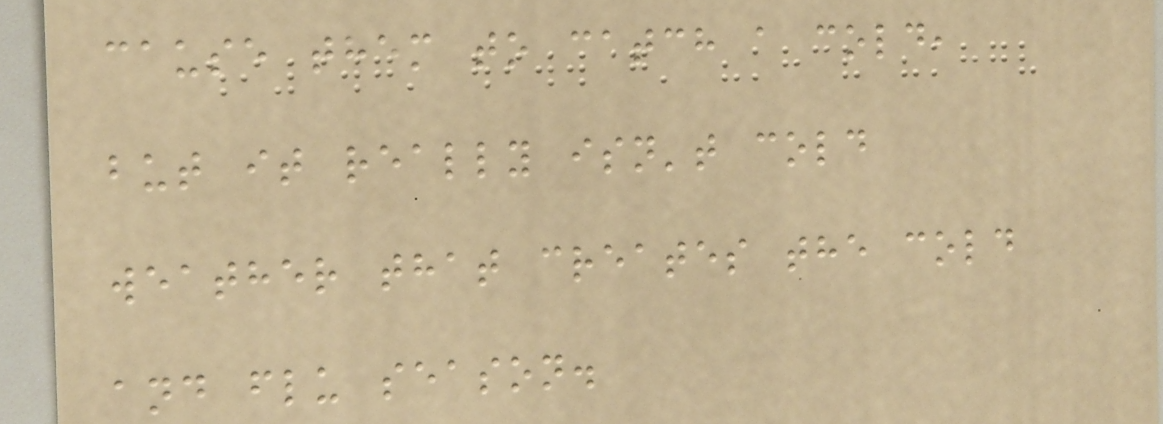cause them to catch a cold,
but it really isn't cold
weather that creates the cold
and flu season.
